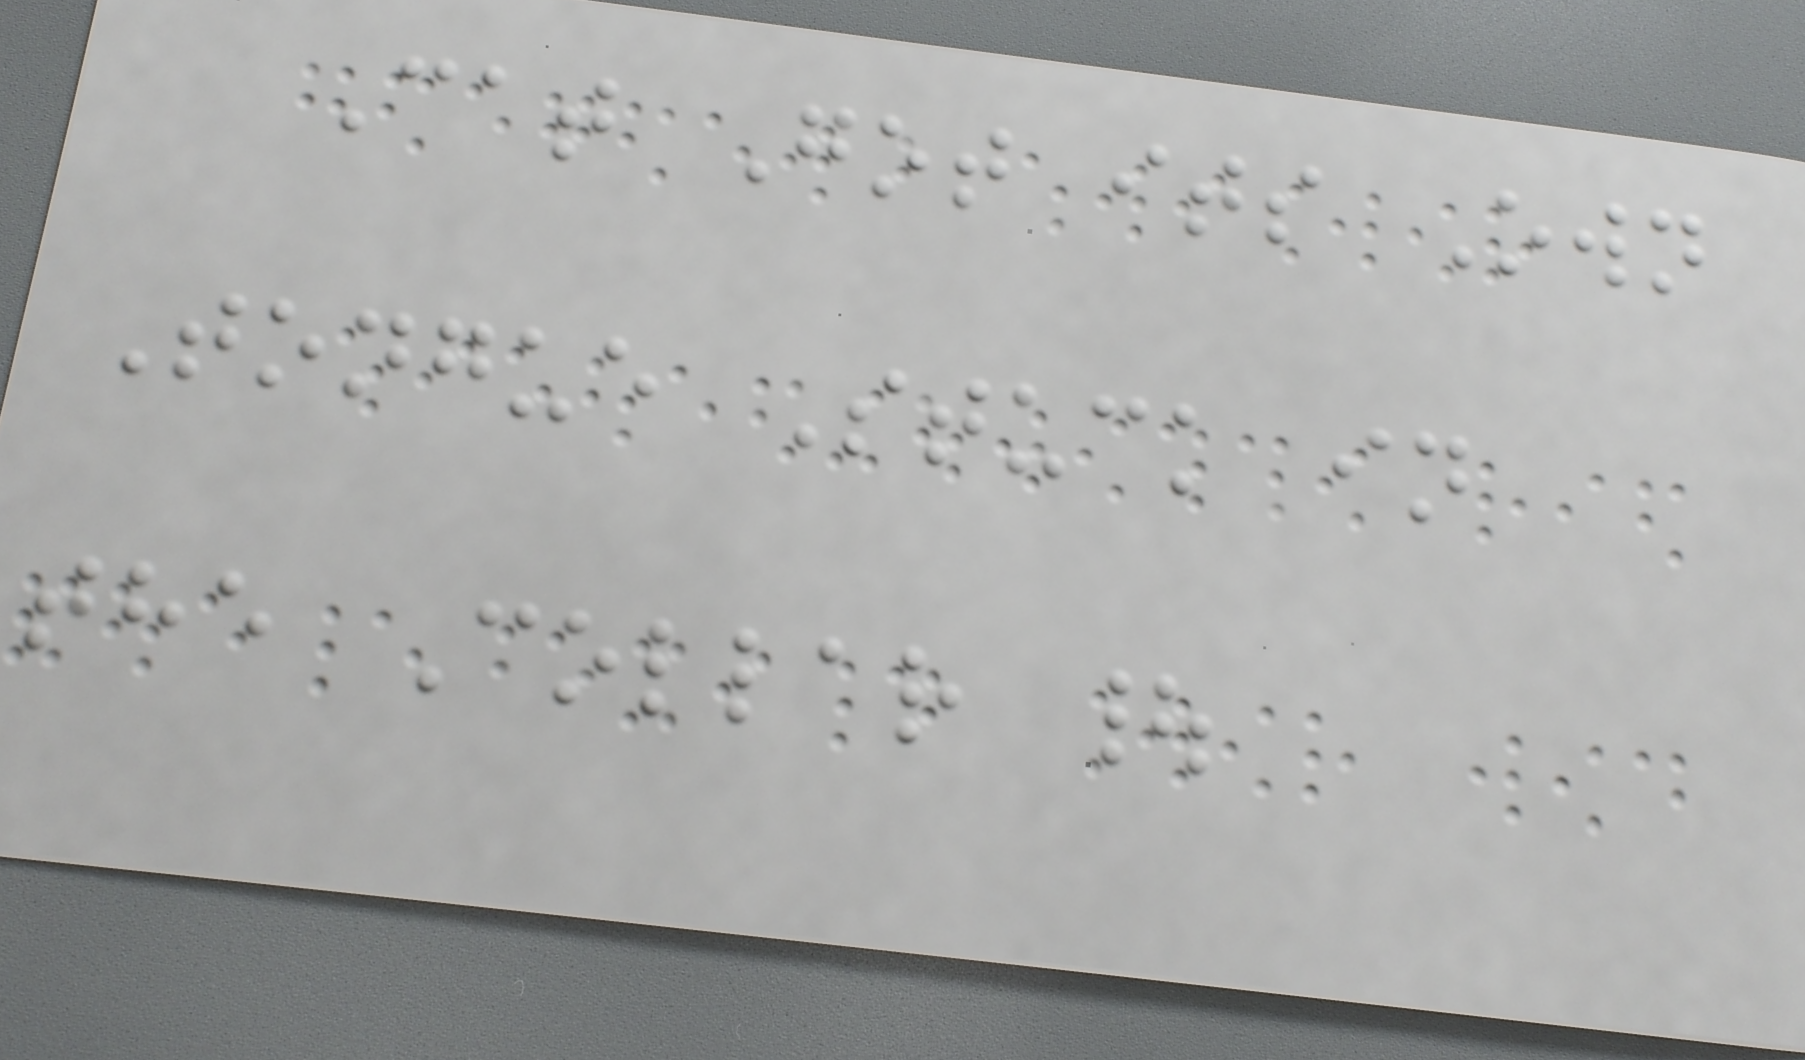Cat Got its Own
Tongue Stuck in
the Collar |
